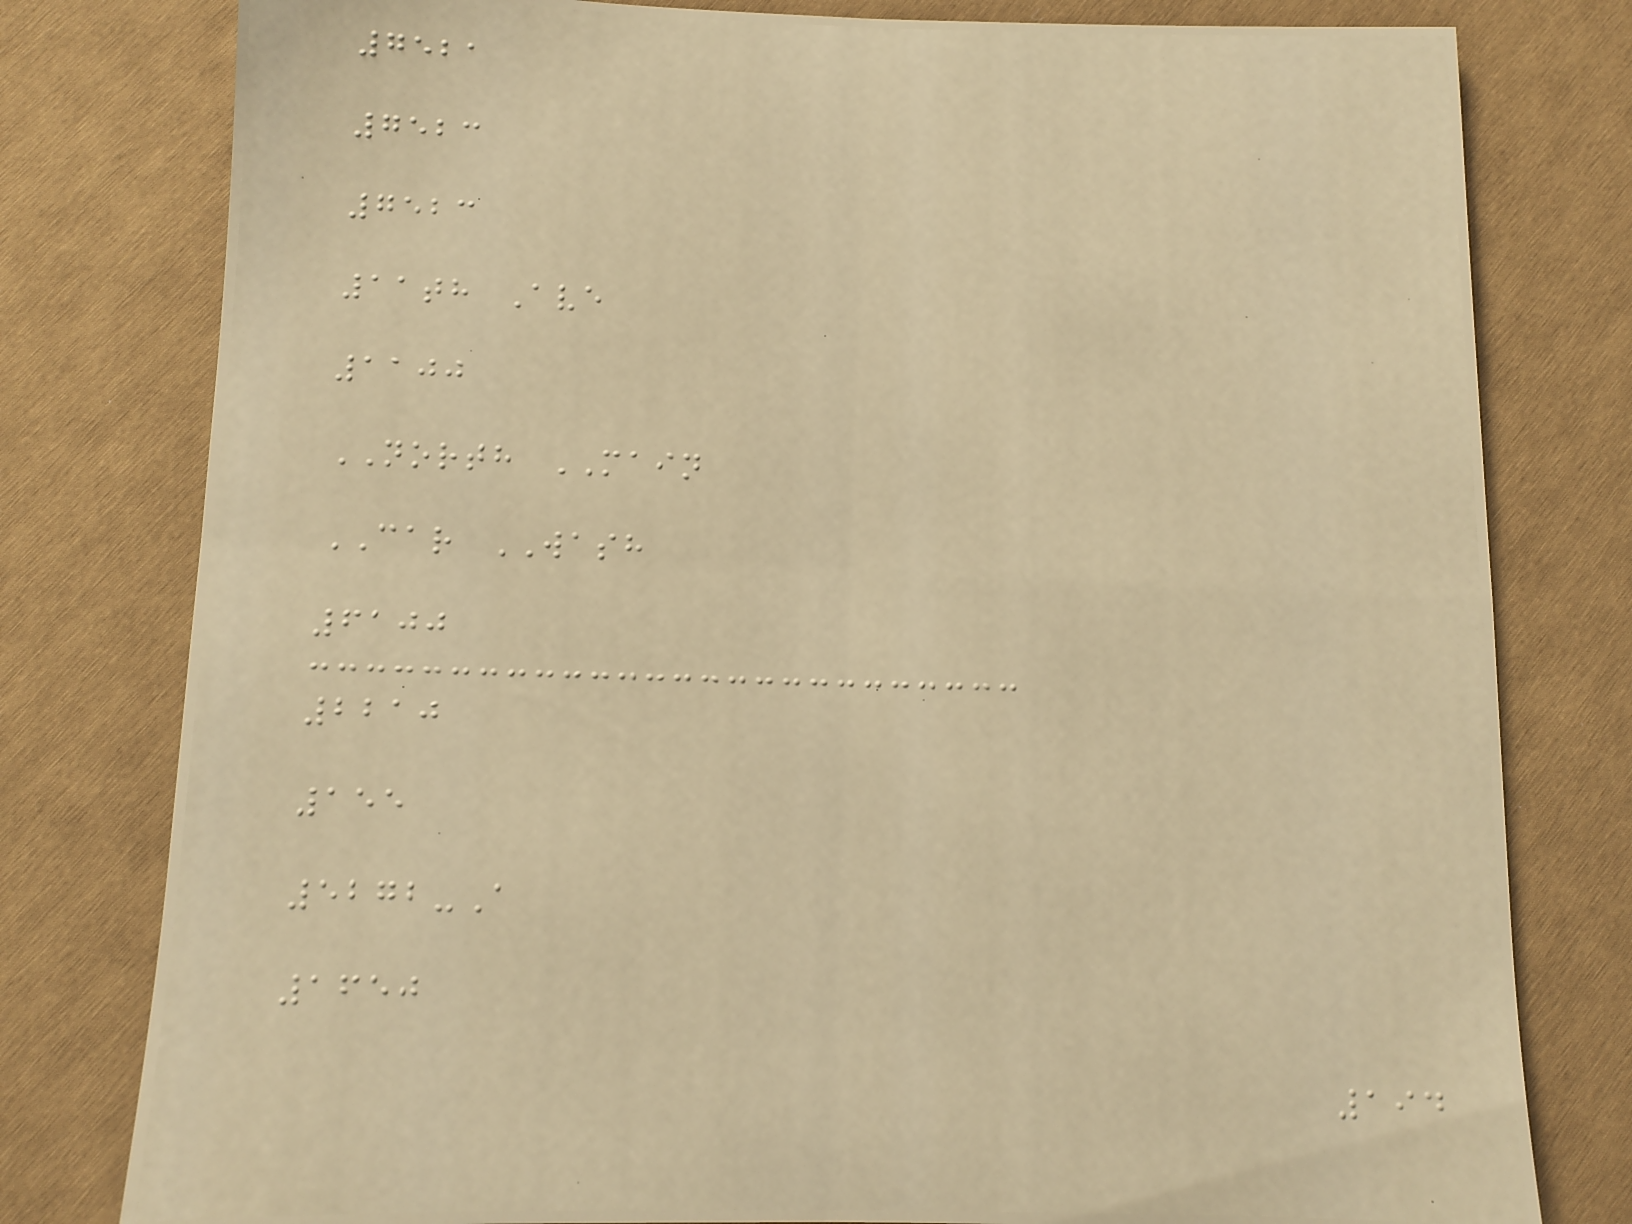7521
7523
7523
11th Ave
1100
NORTH MAIN
CAR WASH
6100
2210
155
5272-A
1650
194
